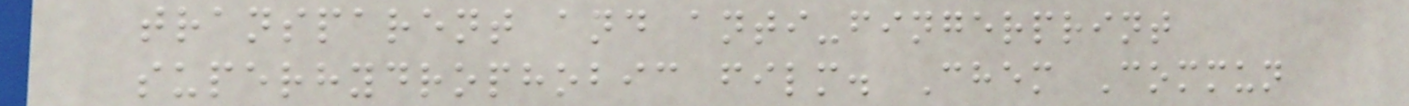transparent and anti-fingerprint
superhydrophobic film. Chem Commun
